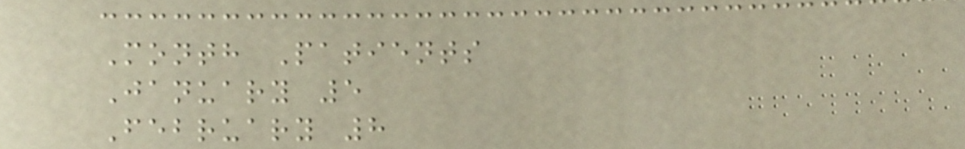Month Patients
January 5
February 8
